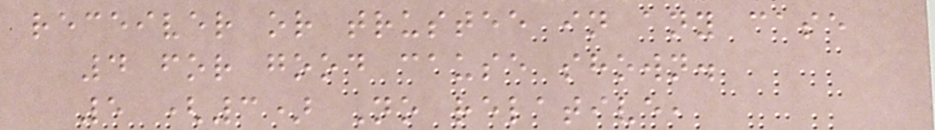receiver or trustee in any case
4 for good cause shown.
5 (3) No relative,
